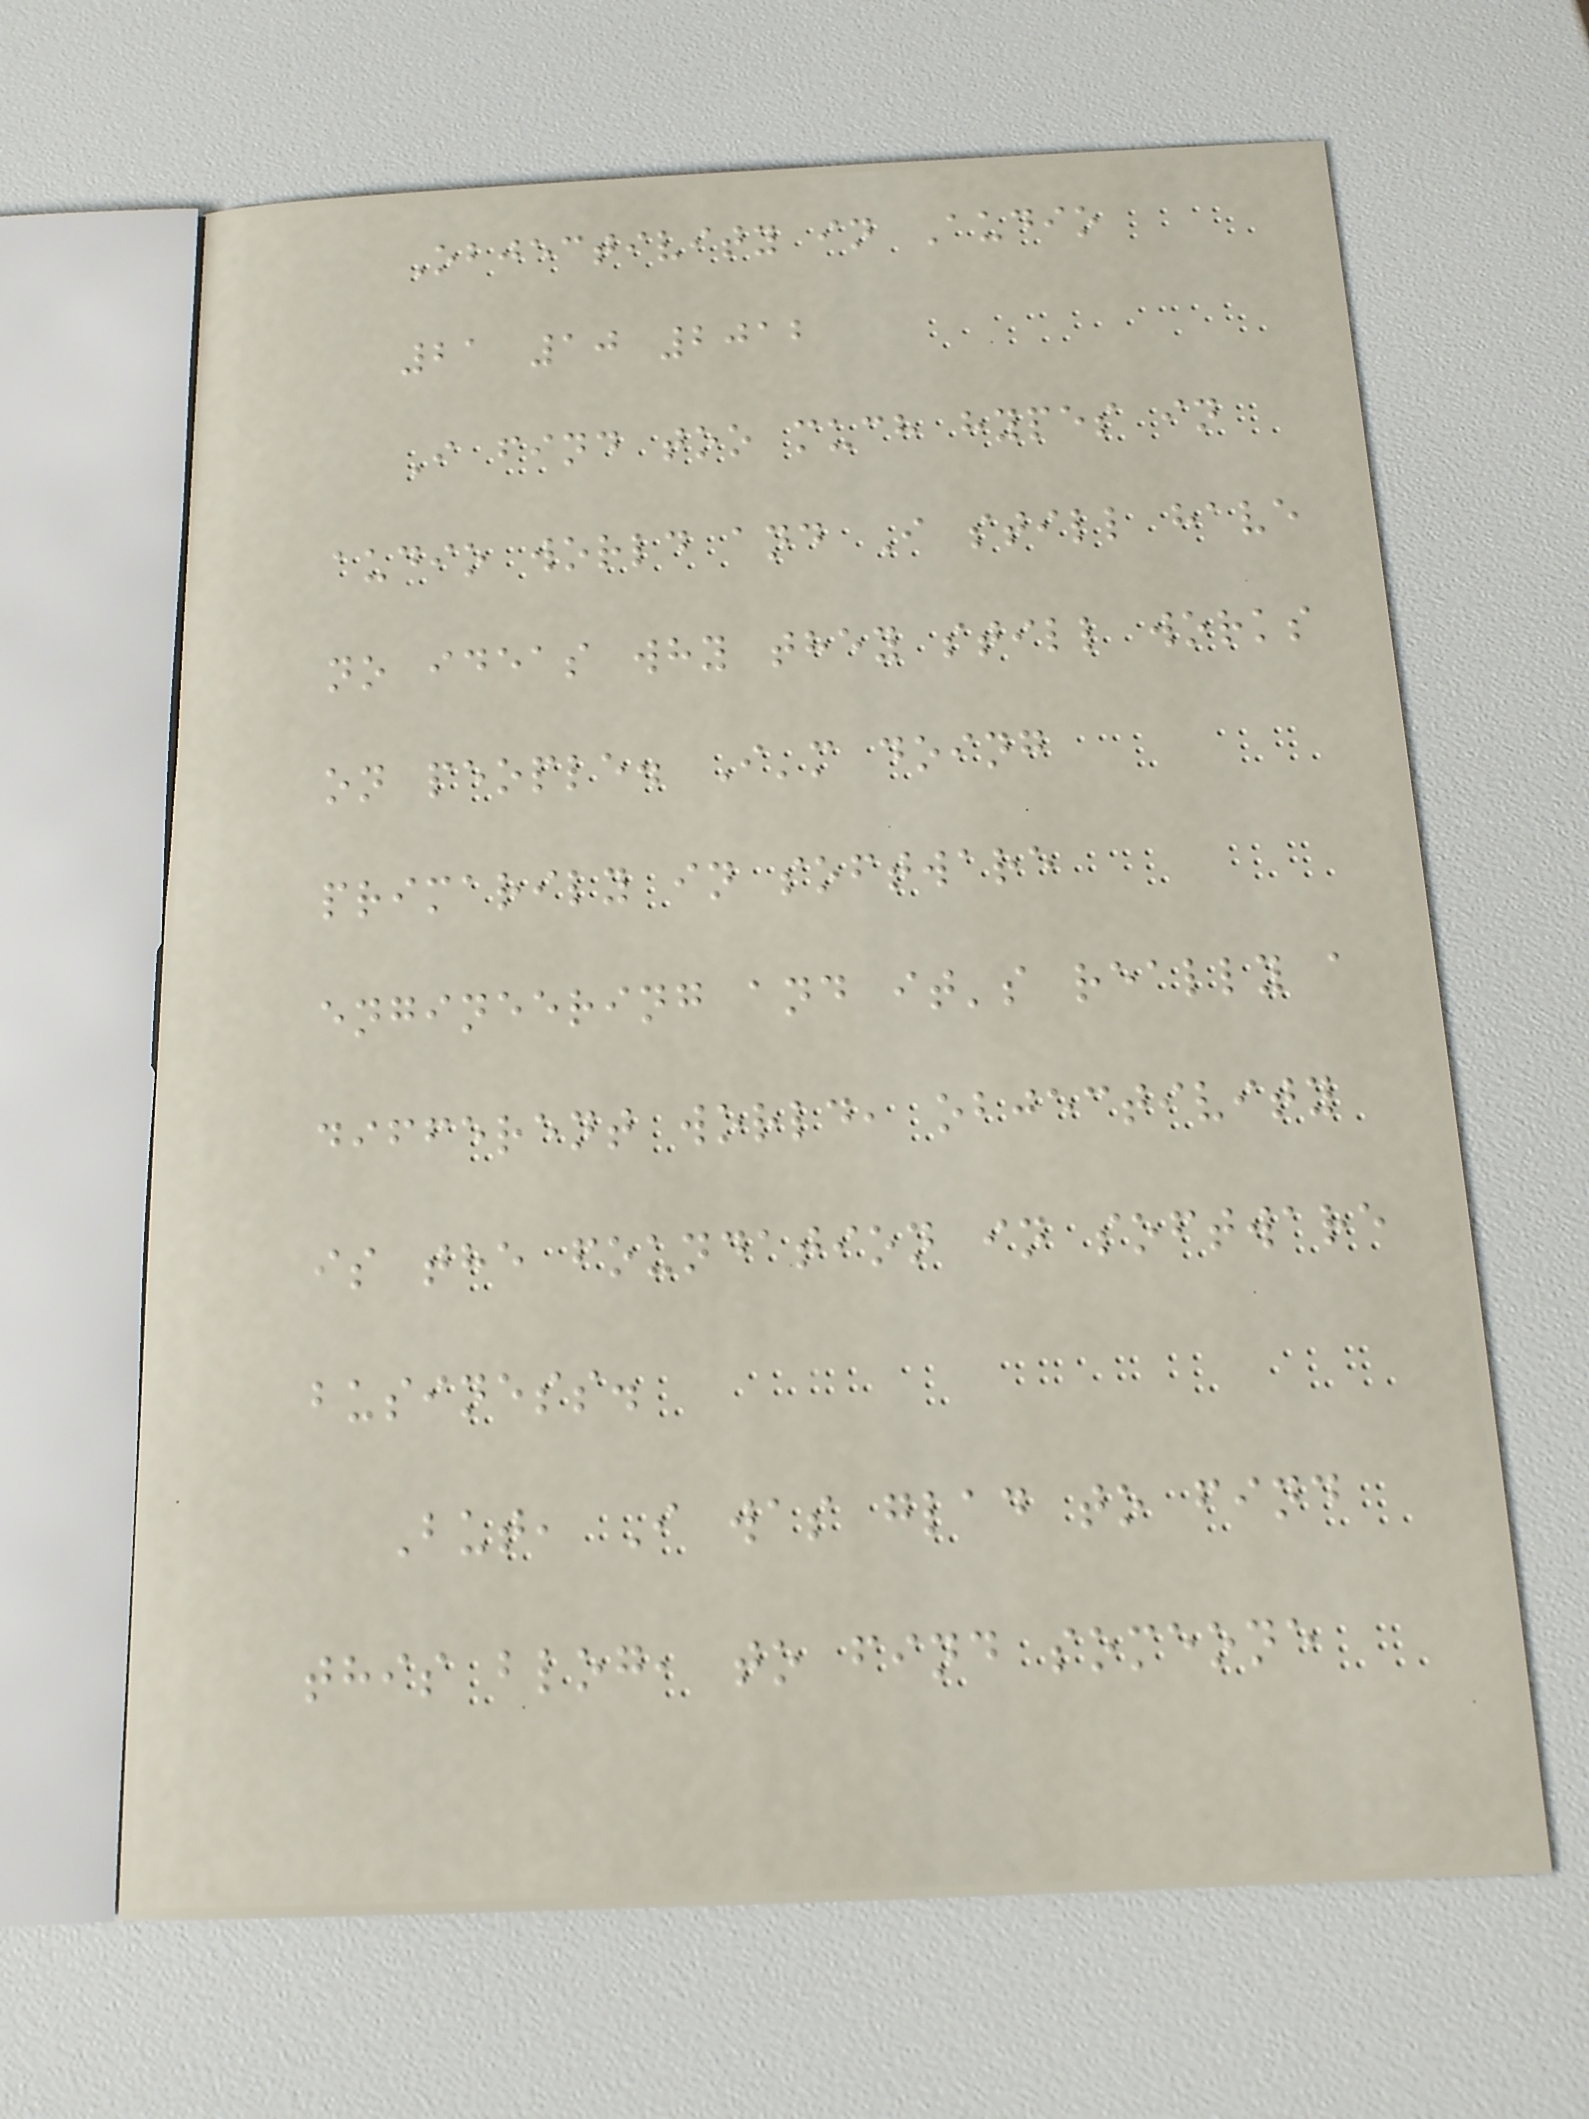Objectivity in Audio
21 10 2012
I find too much hypes in
audio world and I still have
no ideas why they still works
on people. I'm doing
primarily in software
engineering and it's really a
different world, objectivity
is the foundation in software
business.
But, I was glad to find
this blog, to find someone
